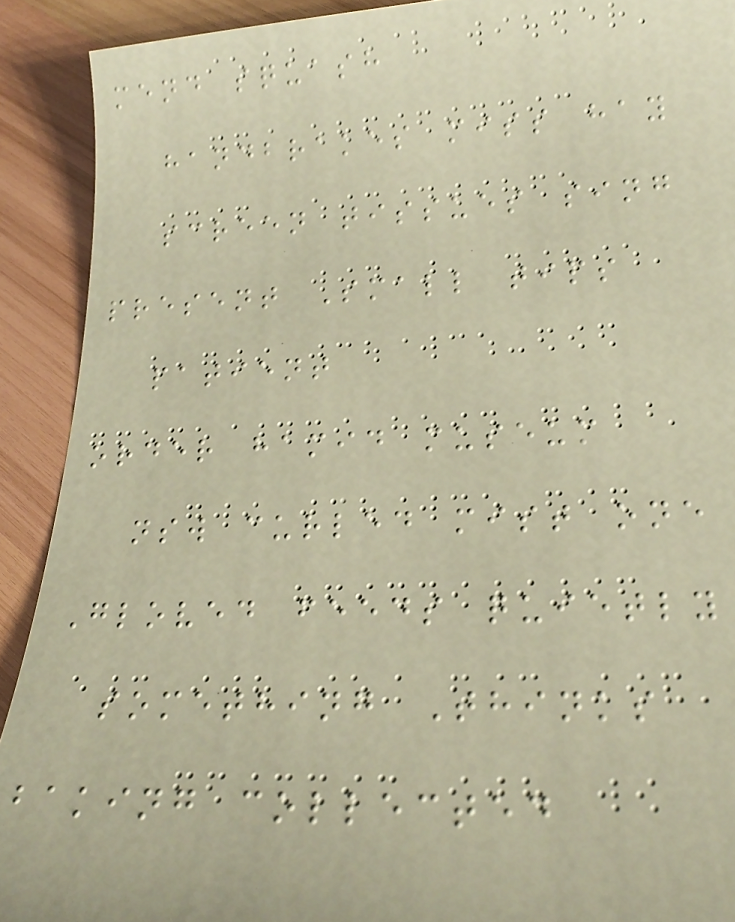mend squash
handbrakes miss hay
screen tissues sing
present Small tips
patient
order hamid museum
nsw curled mist one
Gloved feeds quietly
something Thinks
baking collected
